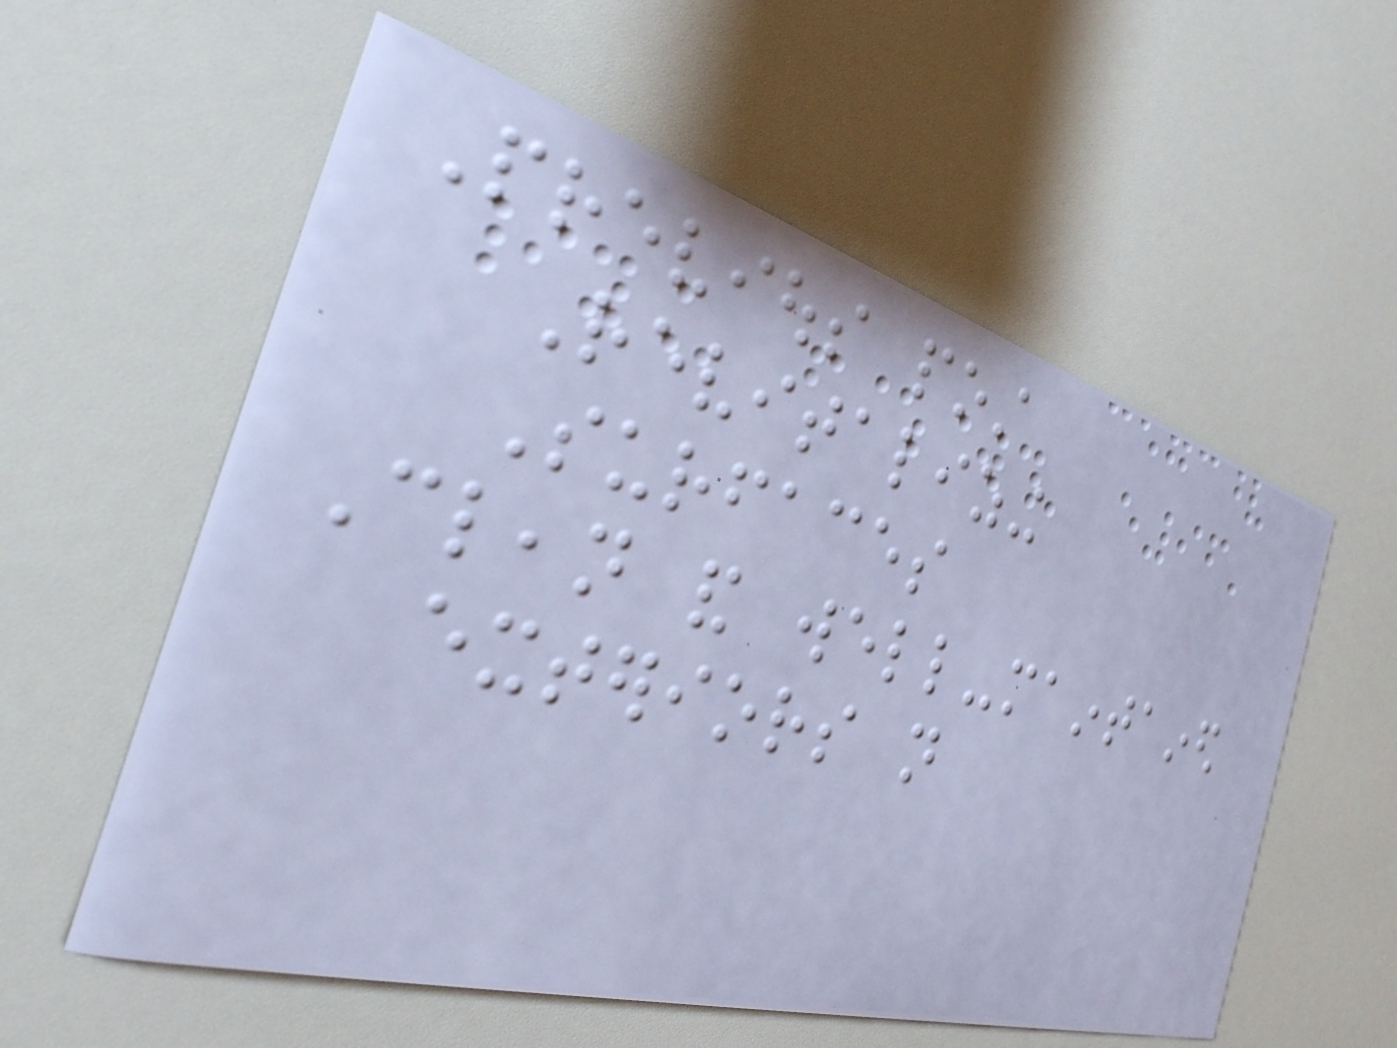Previous post
Revitalizing
Surfaces
Clean and well-maintained
exteriors not
